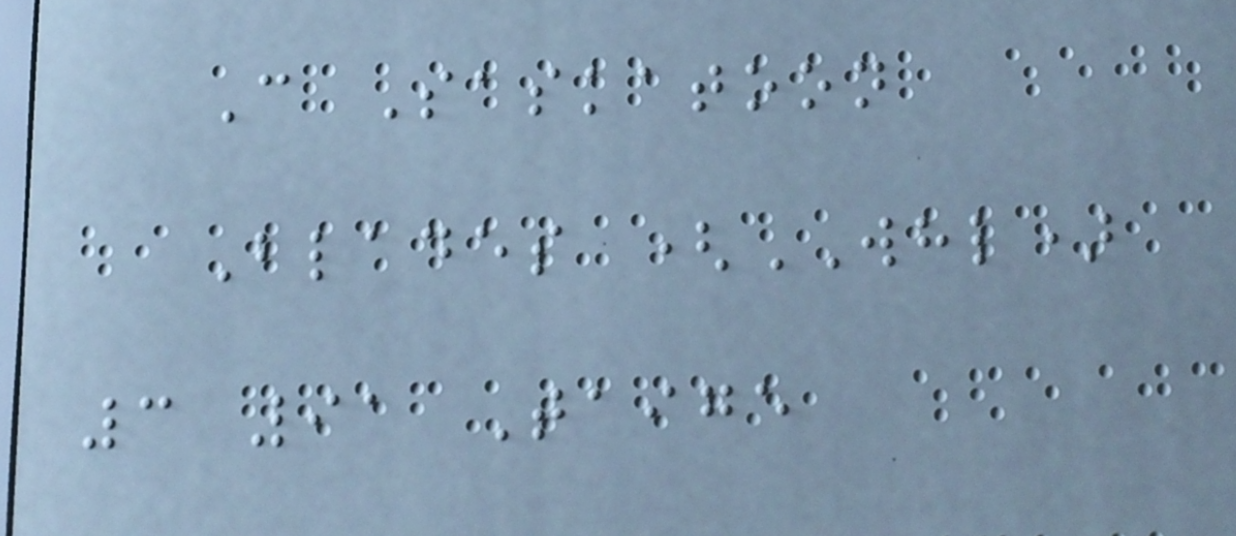C Saskatoon
Blades (WHL)
3 91 Taige
